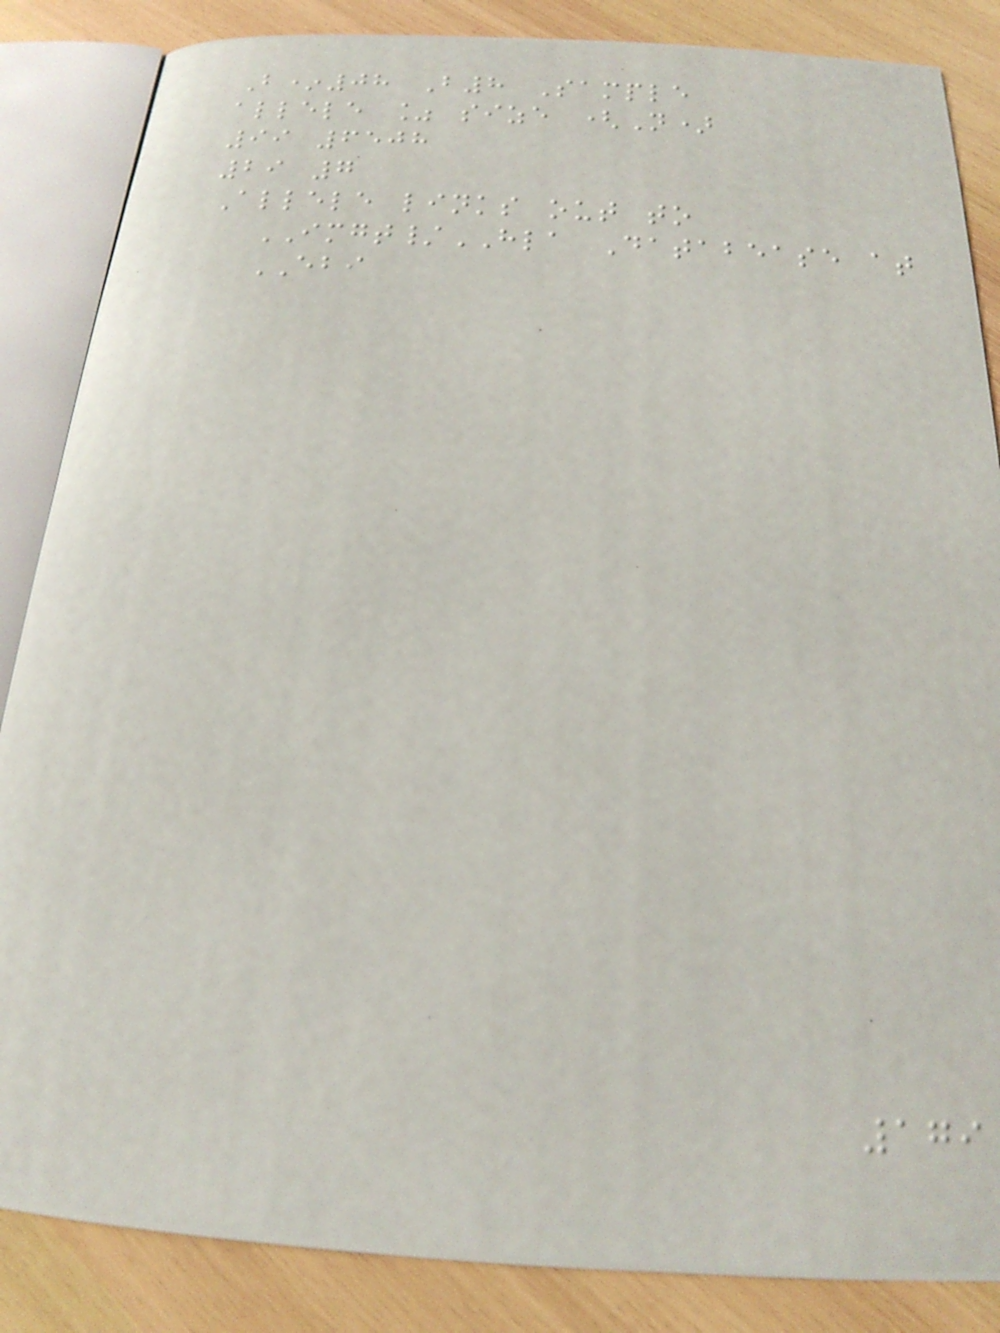B*08 B8 Sample
allele % size (N)
99 6508
29 7
Allele links out to
IMGT/HLA Databease at
EBI
179
